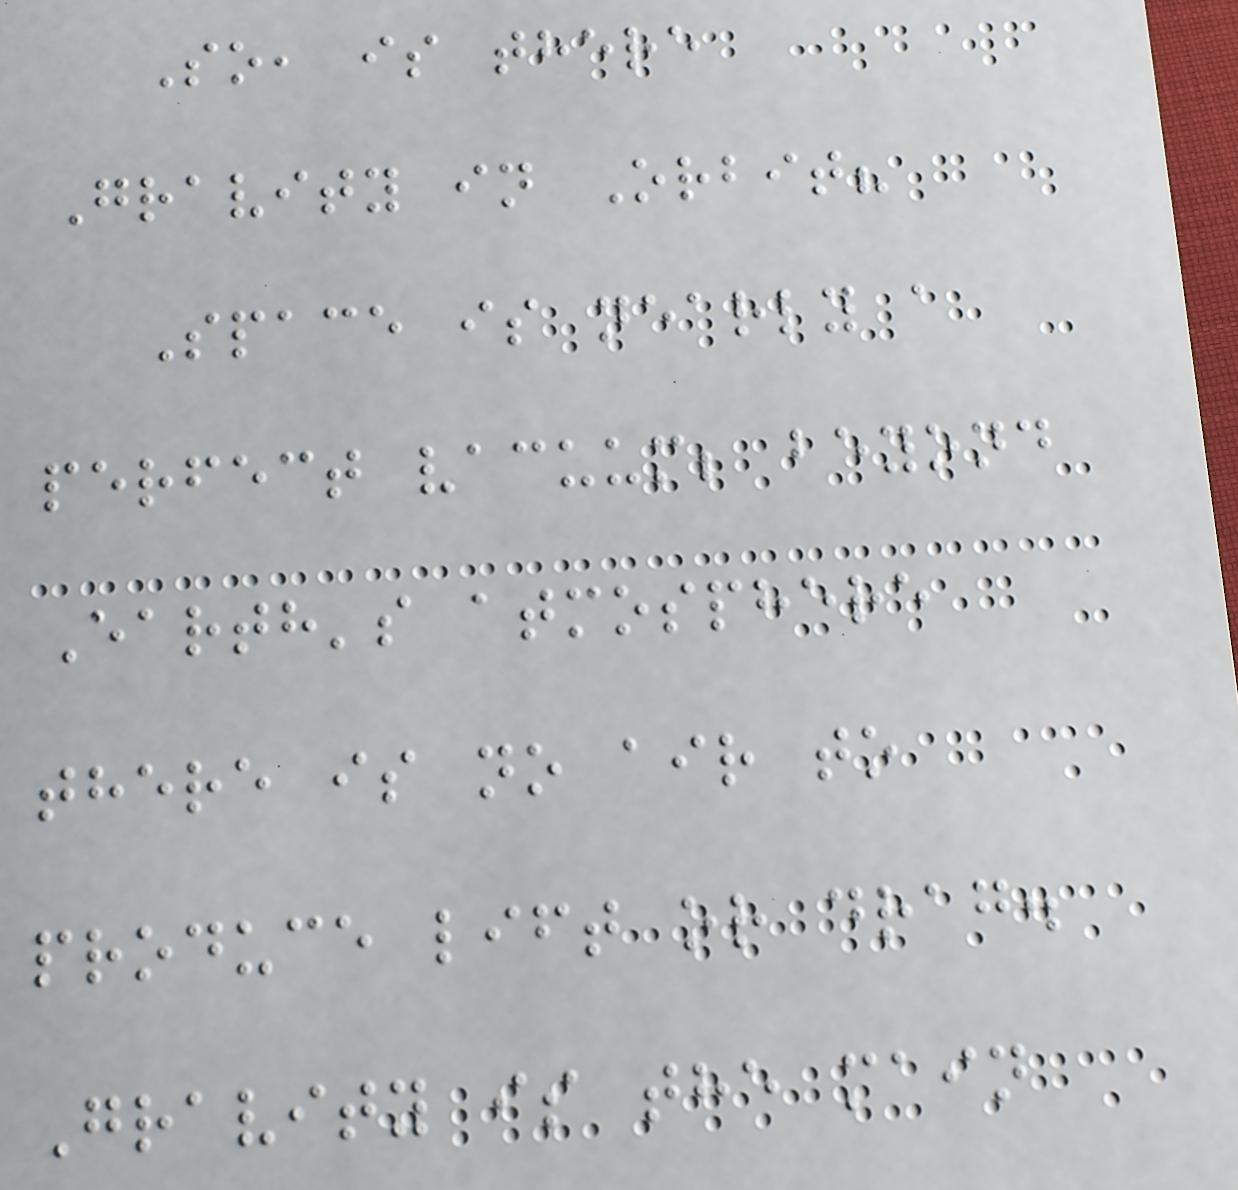So, is there
Gravity in Orbit?
Space is nearly a
perfect vacuum; beyond
Earth's atmosphere
there is no air to
produce lift or drag.
Gravity is the main
